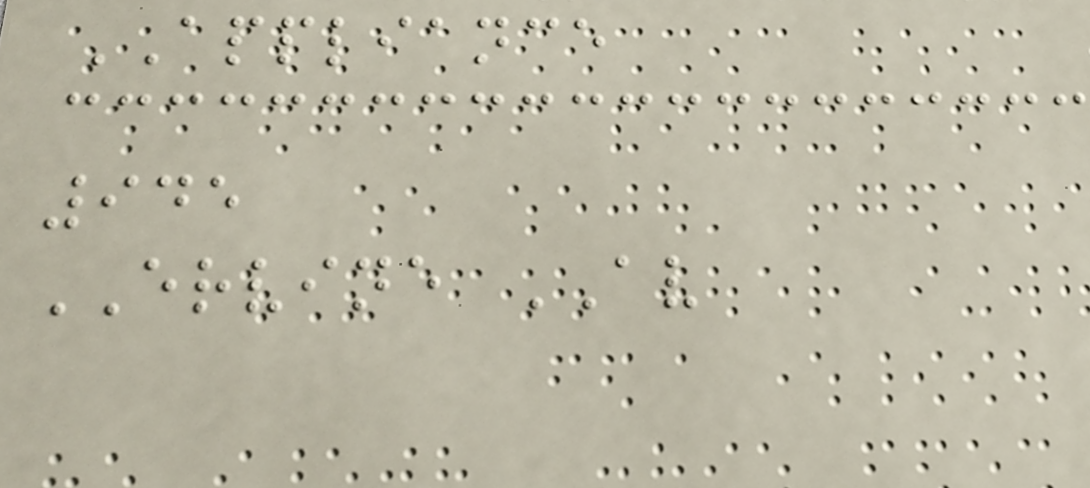APPLIANCE
945
ERVINE AV
